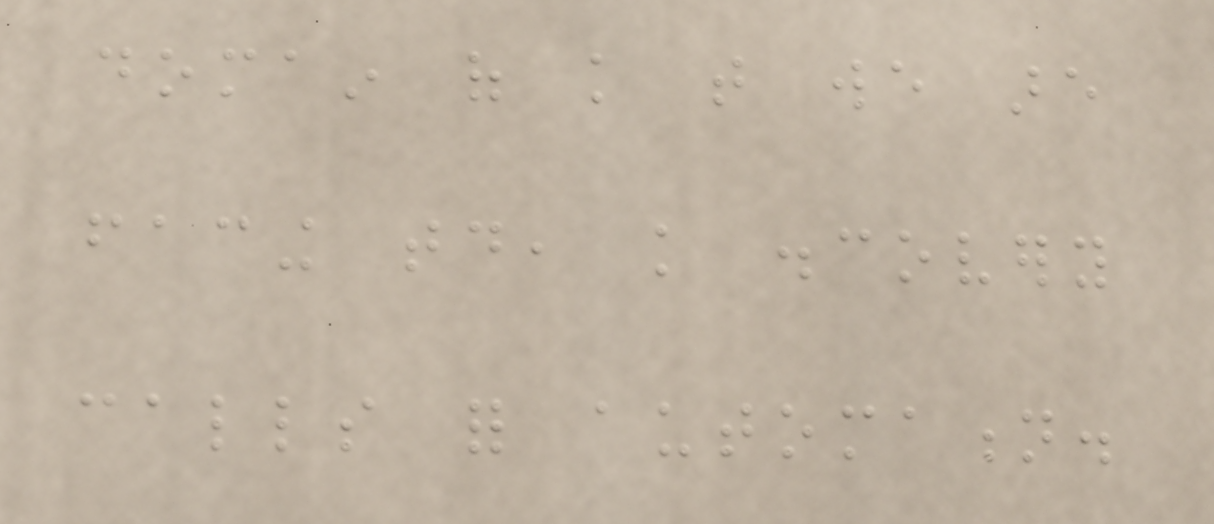domain of knowledge that we are
facing today, knowledge discovery
calls for automation.
